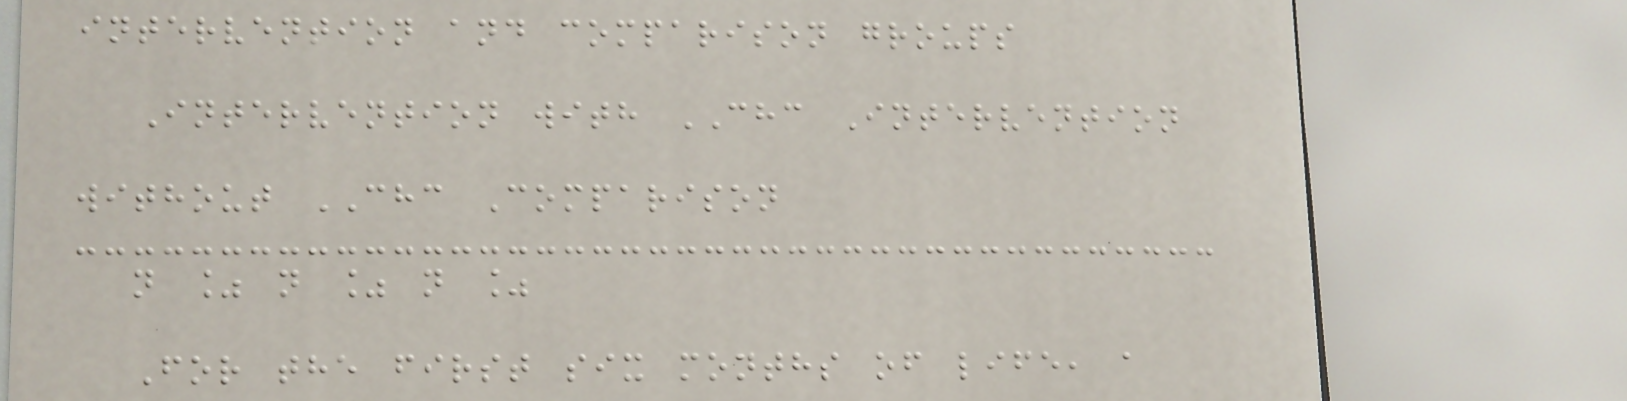intervention and comparison groups
Intervention with CHC Intervention
without CHC Comparison
n % n % n %
For the first six months of life, a
